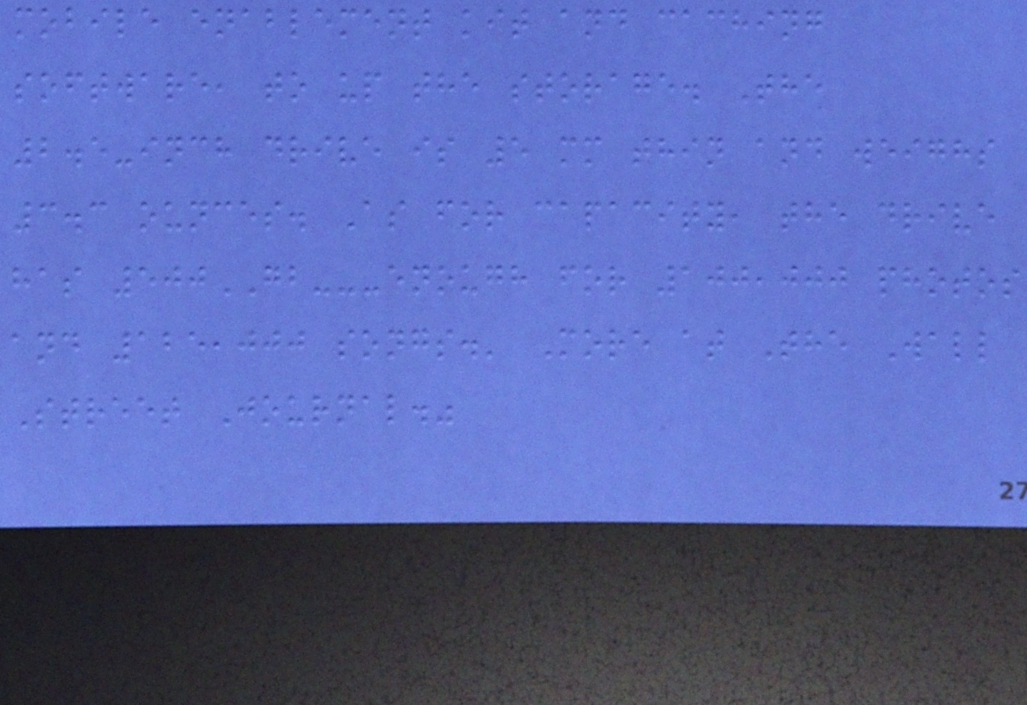mobile enablement kit and caching
software, to up the storage. The
2.5-inch drive is 5 mm thin and weighs
3.3 ounces. As for capacity, the drive
has 500GB---enough for 100,000 photos
and 125,000 songs.' More at The Wall
Street Journal."
